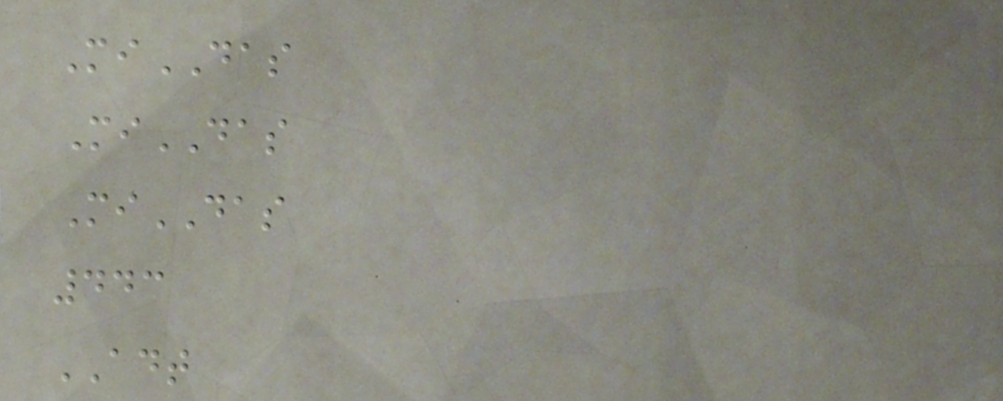MiDAS
MiDAS
MiDAS
443
ADT
